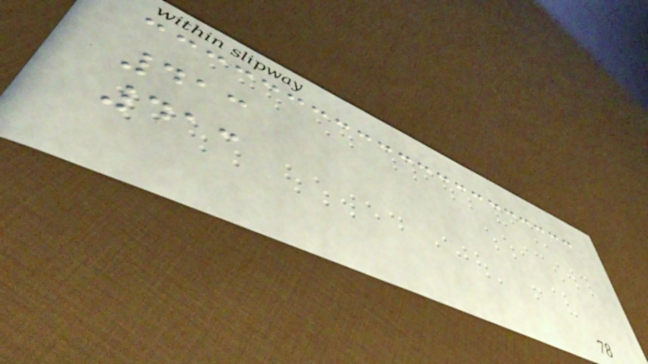413
413
